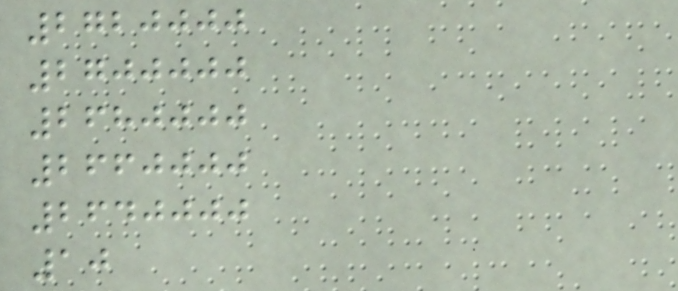2720000
2700000
2680000
2660000
2640000
10
